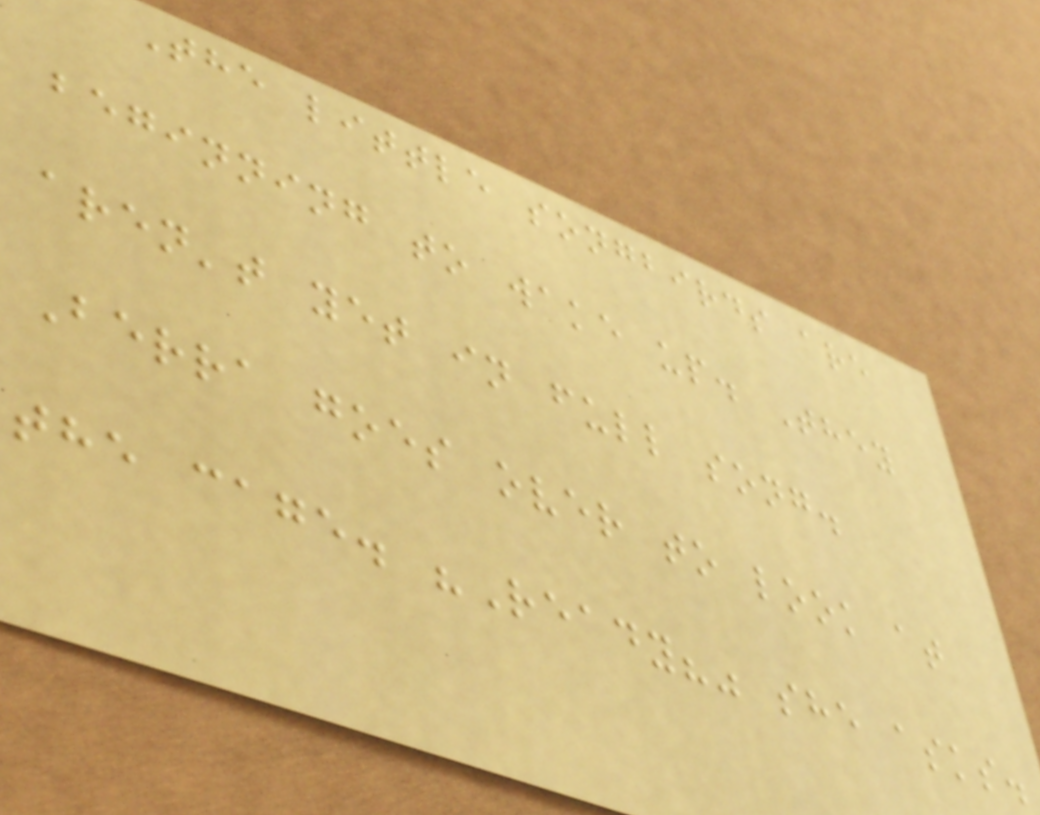The little songbirds are
beginning to wake up. They
aren't yet in full song.
Berra goes over to look at
the cage. "Ready?" she asks.
